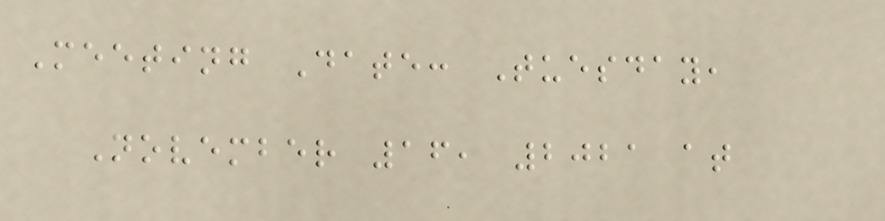Meeting Date: Tuesday,
November 16, 2021 at
